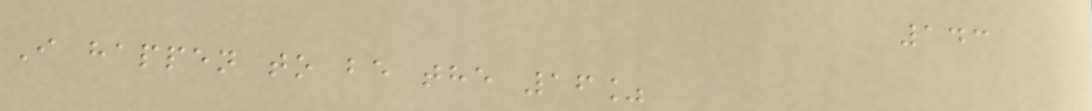143
I happen to be the 16%
